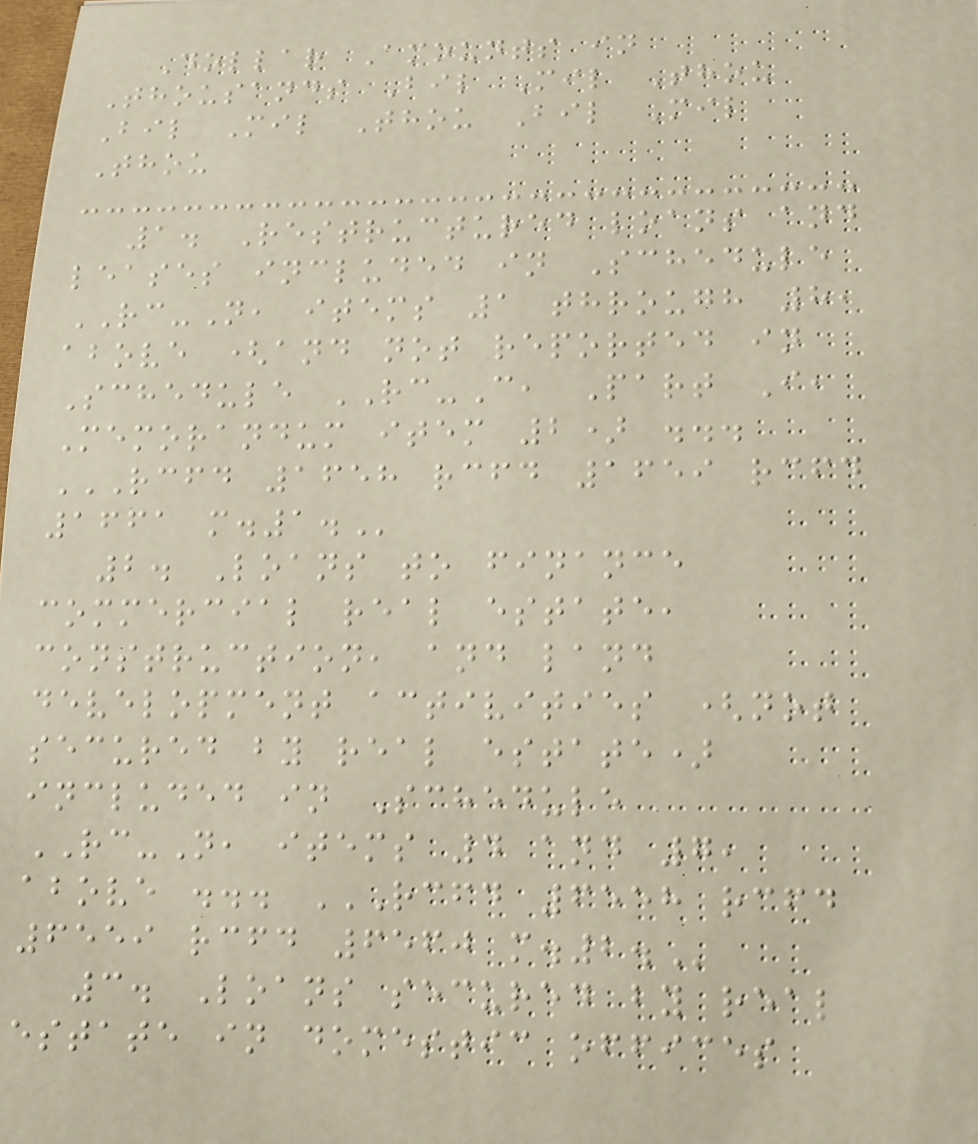Dollar Amounts in
Thousands Bil Mil Thou
Bil Mil Thou Bil Mil
Thou
1. Restructured loans and
leases included in Schedule
RC-N, items 1 through 8,
above (and not reported in
Schedule RC-C, Part I,
Memorandum item 2) ...
RCFD 1658 RCFD 1659 RCFD
1661 M.1.
2. Loans to finance
commercial real estate,
construction, and land
development activities (not
secured by real estate)
included in Schedule
RC-N, items 4 and 7,
above ... RCFD 6558 RCFD
6559 RCFD 6560 M.2.
3. Loans secured by real
estate in domestic offices
